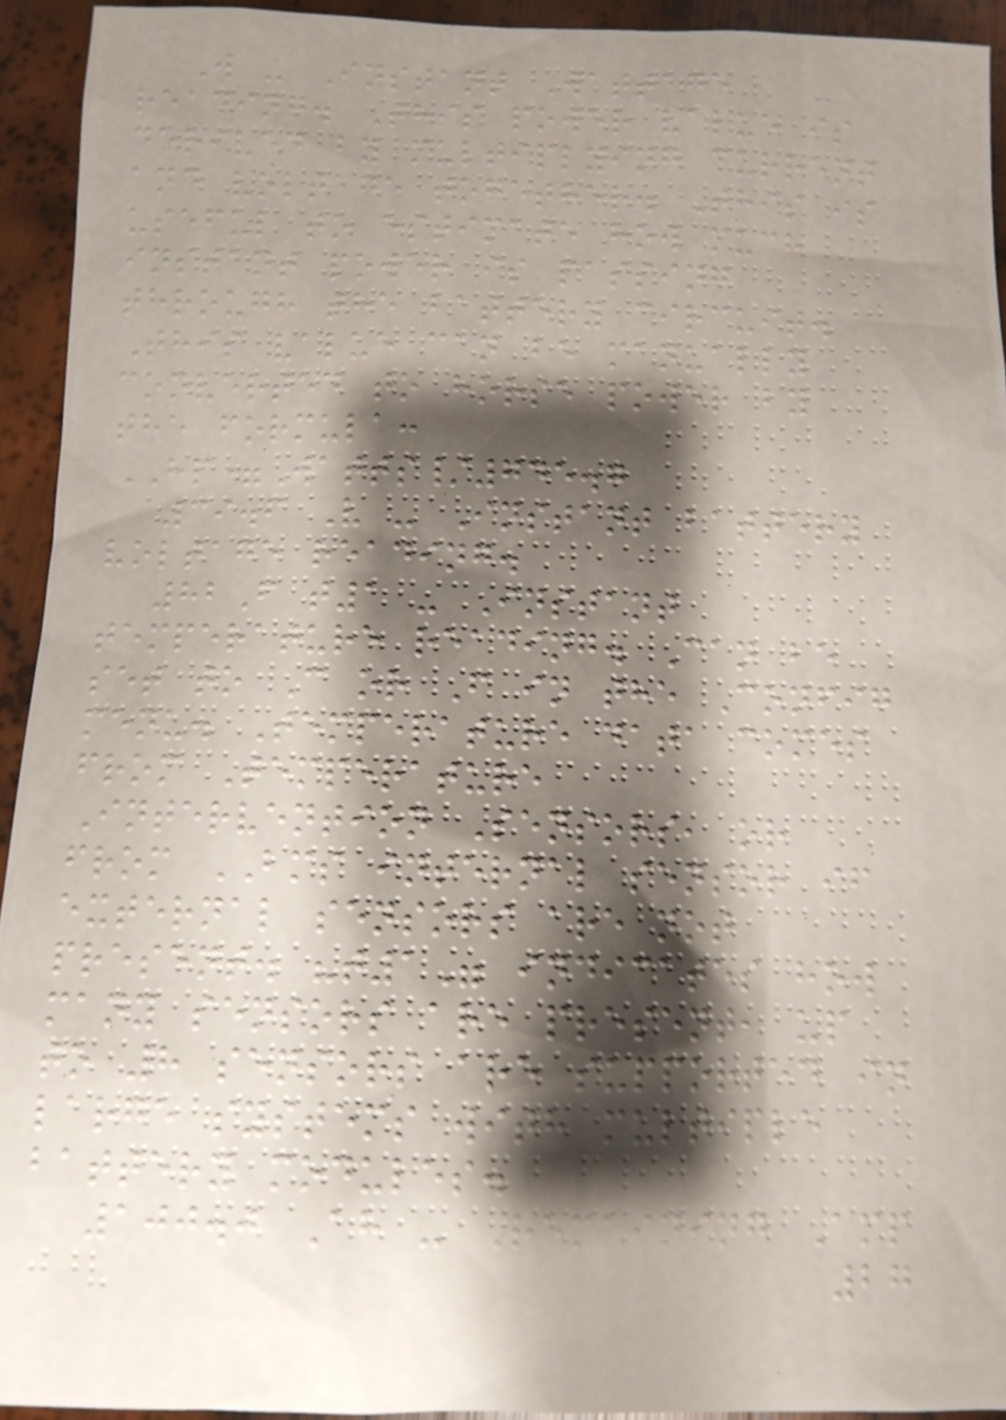W - Instant Wattage
reading. This power value is
derived by multiplying current
and voltage together. This is
useful to estimate how much
instant power is passing
through the battery circuit.
This value can be manually
converted to horse power by
the formula:
HP=Watts/745.7
39.6 V - Instant battery
voltage reading.
82F t1 - Instant
temperature reading. Can be
set to C or F in the Config
menu. Temperature data comes
from Temperature
Intervention Sensors, or
from BMS internal sensor if
external sensors are not
present. "t1" indicates how
many sensors are present, up
to 8 sensors are supported in
large systems with multiple
battery modules.
100.0 Ah - Remaining Amp
27
